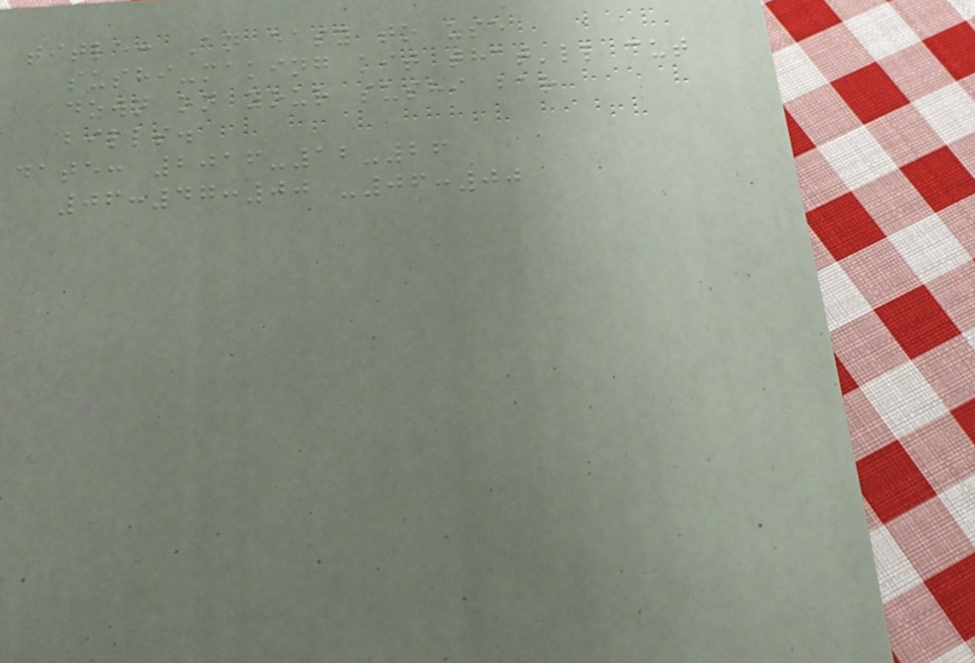title: An easy to use
sushi-making kit that'll cut
down on your sushi bar
bills.
date: 2016-12-26
06:47:00 -06:00
